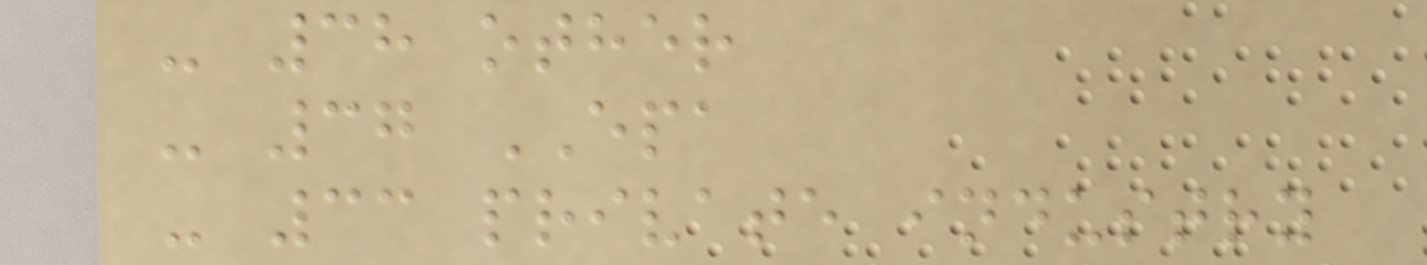- 38 other
- 37 EPA
- 33 private industry
